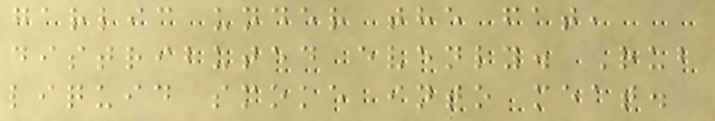garlic under the fat,
distributed evenly. Rub
liquid smoke into meat.
